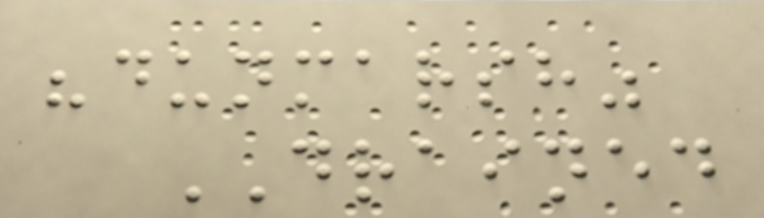"dunmarsh"
DRAINED
